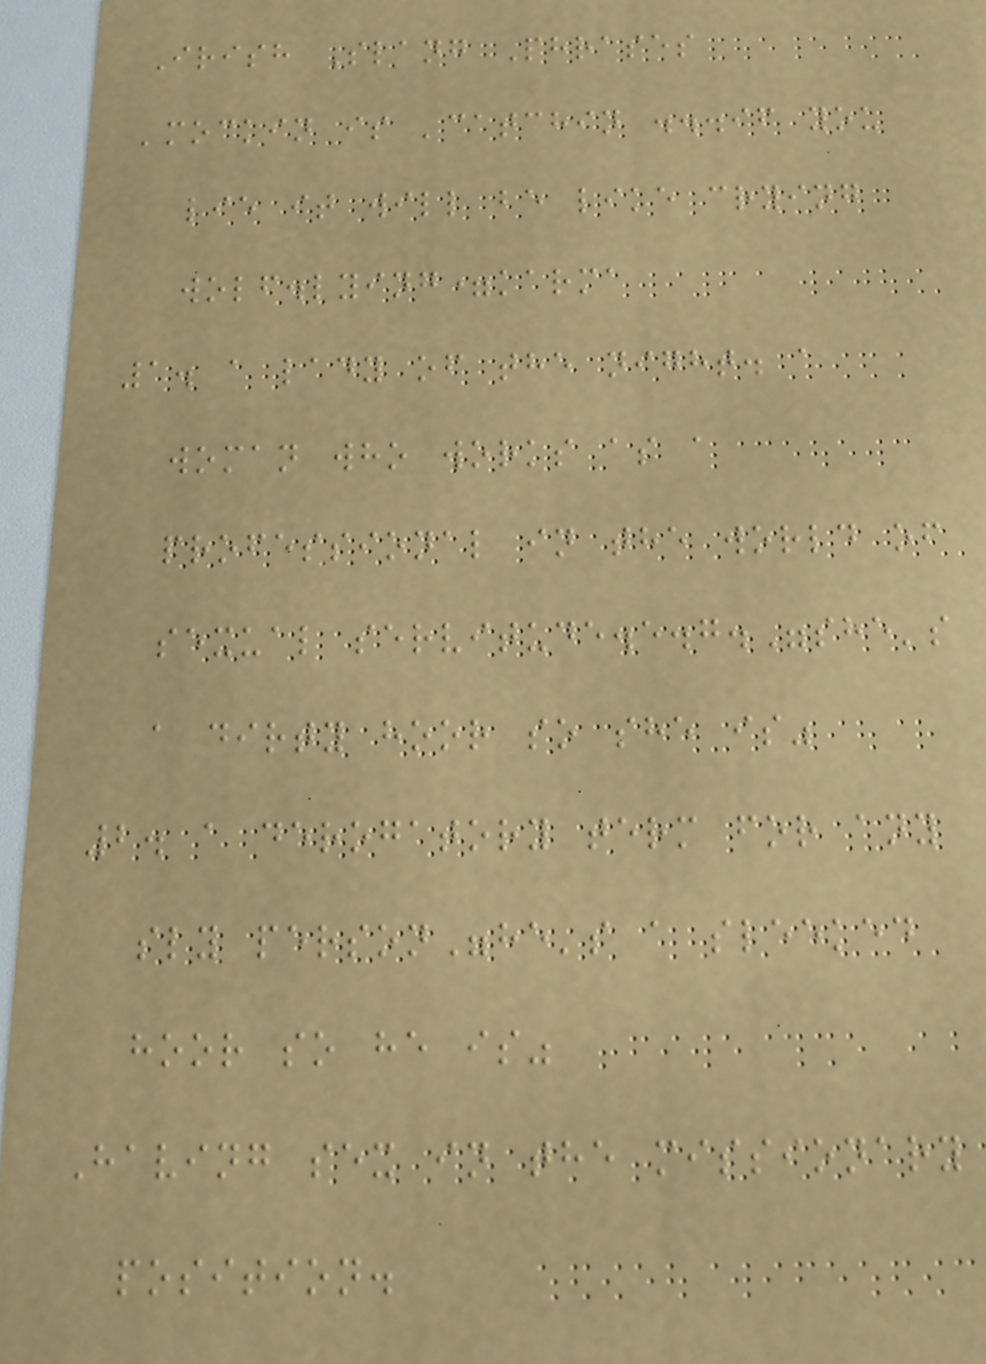Irish Slang Phrases
'mockin is 'catchin ...if you
lie it will be like crying
wolf.lying=karma
1. a lady of the night. a
woman who works as a
professional in the world of
sexual servitude.e.g."she's
a dirty hoor so she is"
2. a derogatory term for any
sly person"he's a sleeked
hoor so he is"
Having sex in the missionary
position.
